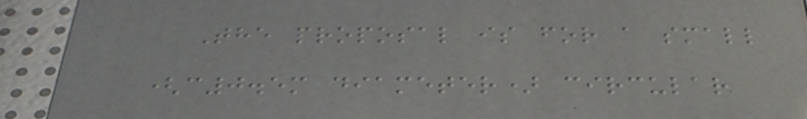The proposal is for a small
(c0.5m diameter) circular
